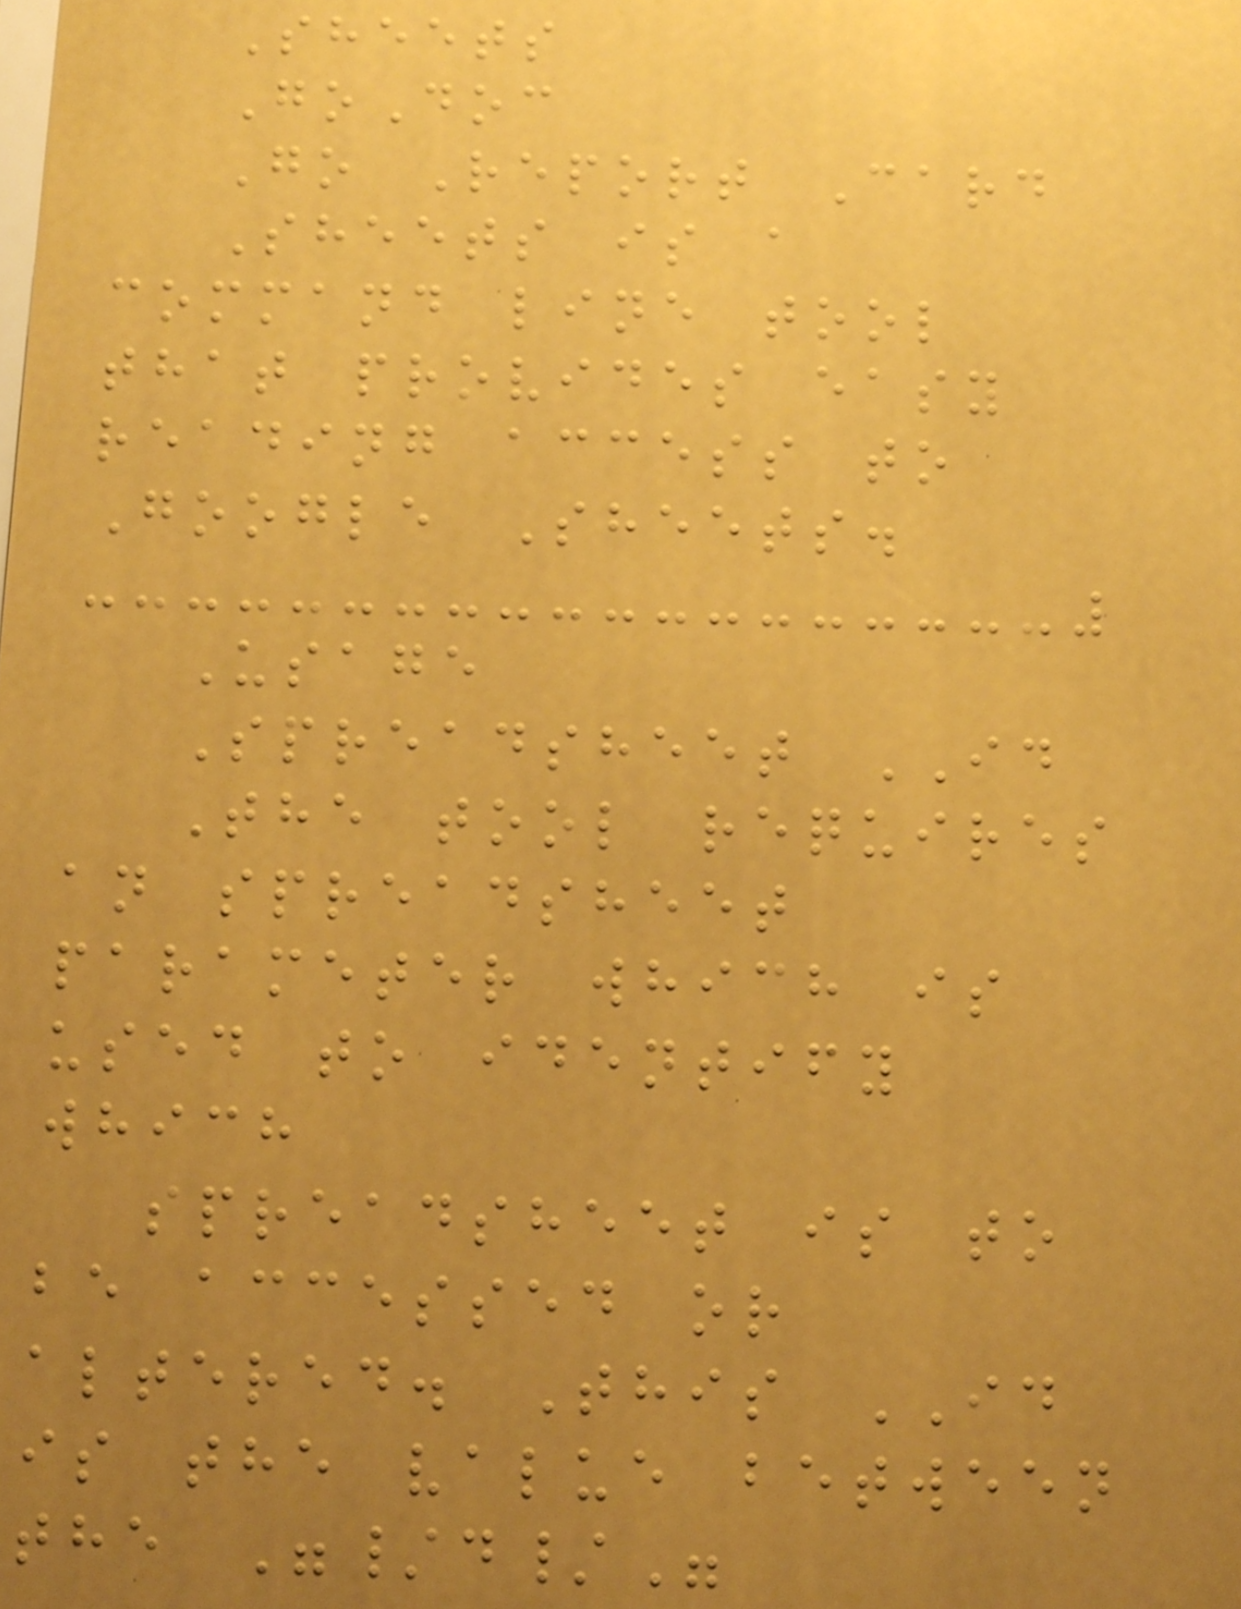Sheets
GoDoc
Go Report Card
Sheets is a
command line tool
that provides easy
reading access to
Google Sheets.
Usage
Spreadsheet ID
The tool requires
an spreadsheet
parameter which is
used to identify
which
spreadsheet is to
be accessed or
altered. This ID
is the value between
the "/d/"
